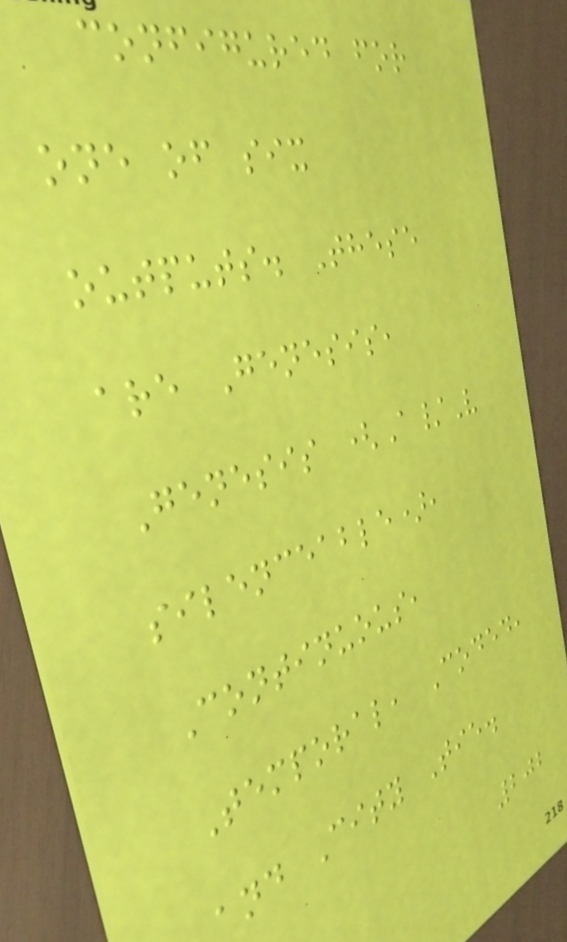configured for
one of six
outputs. These
are Genesis,
Genesis (A/V
silenceable),
Continuous,
Temporal, Coded,
and City Tie.
202
